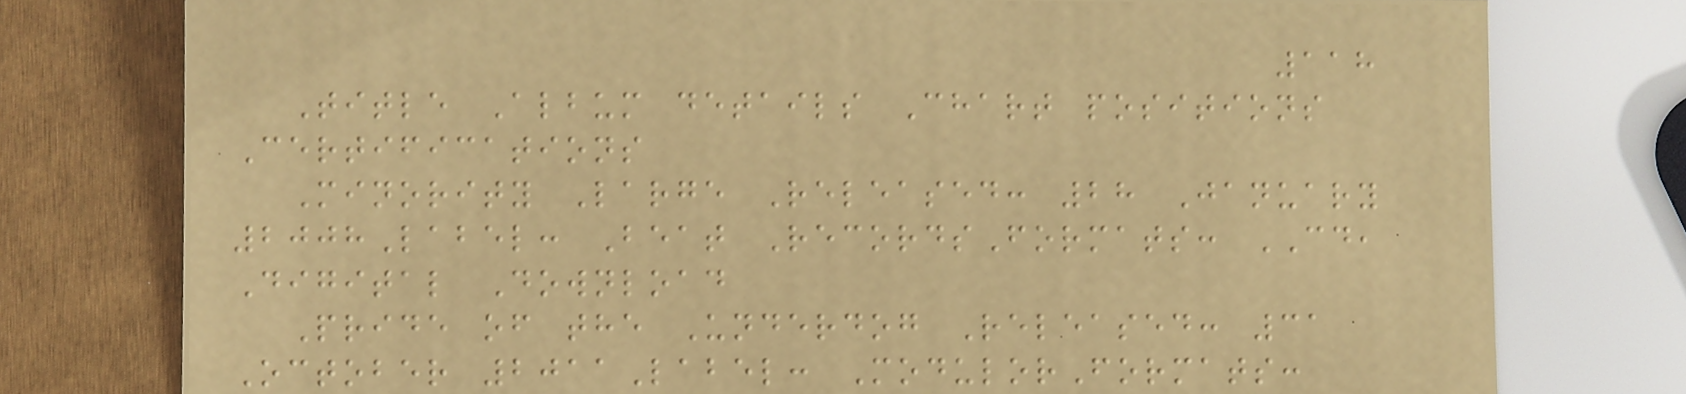118
Title Album details Chart positions
Certifications
Minority Large Released: 28 January
2008Label: Beat RecordsFormats: CD,
Digital Download
Pride of the Underdog Released: 31
October 2011Label: ModulorFormats:
